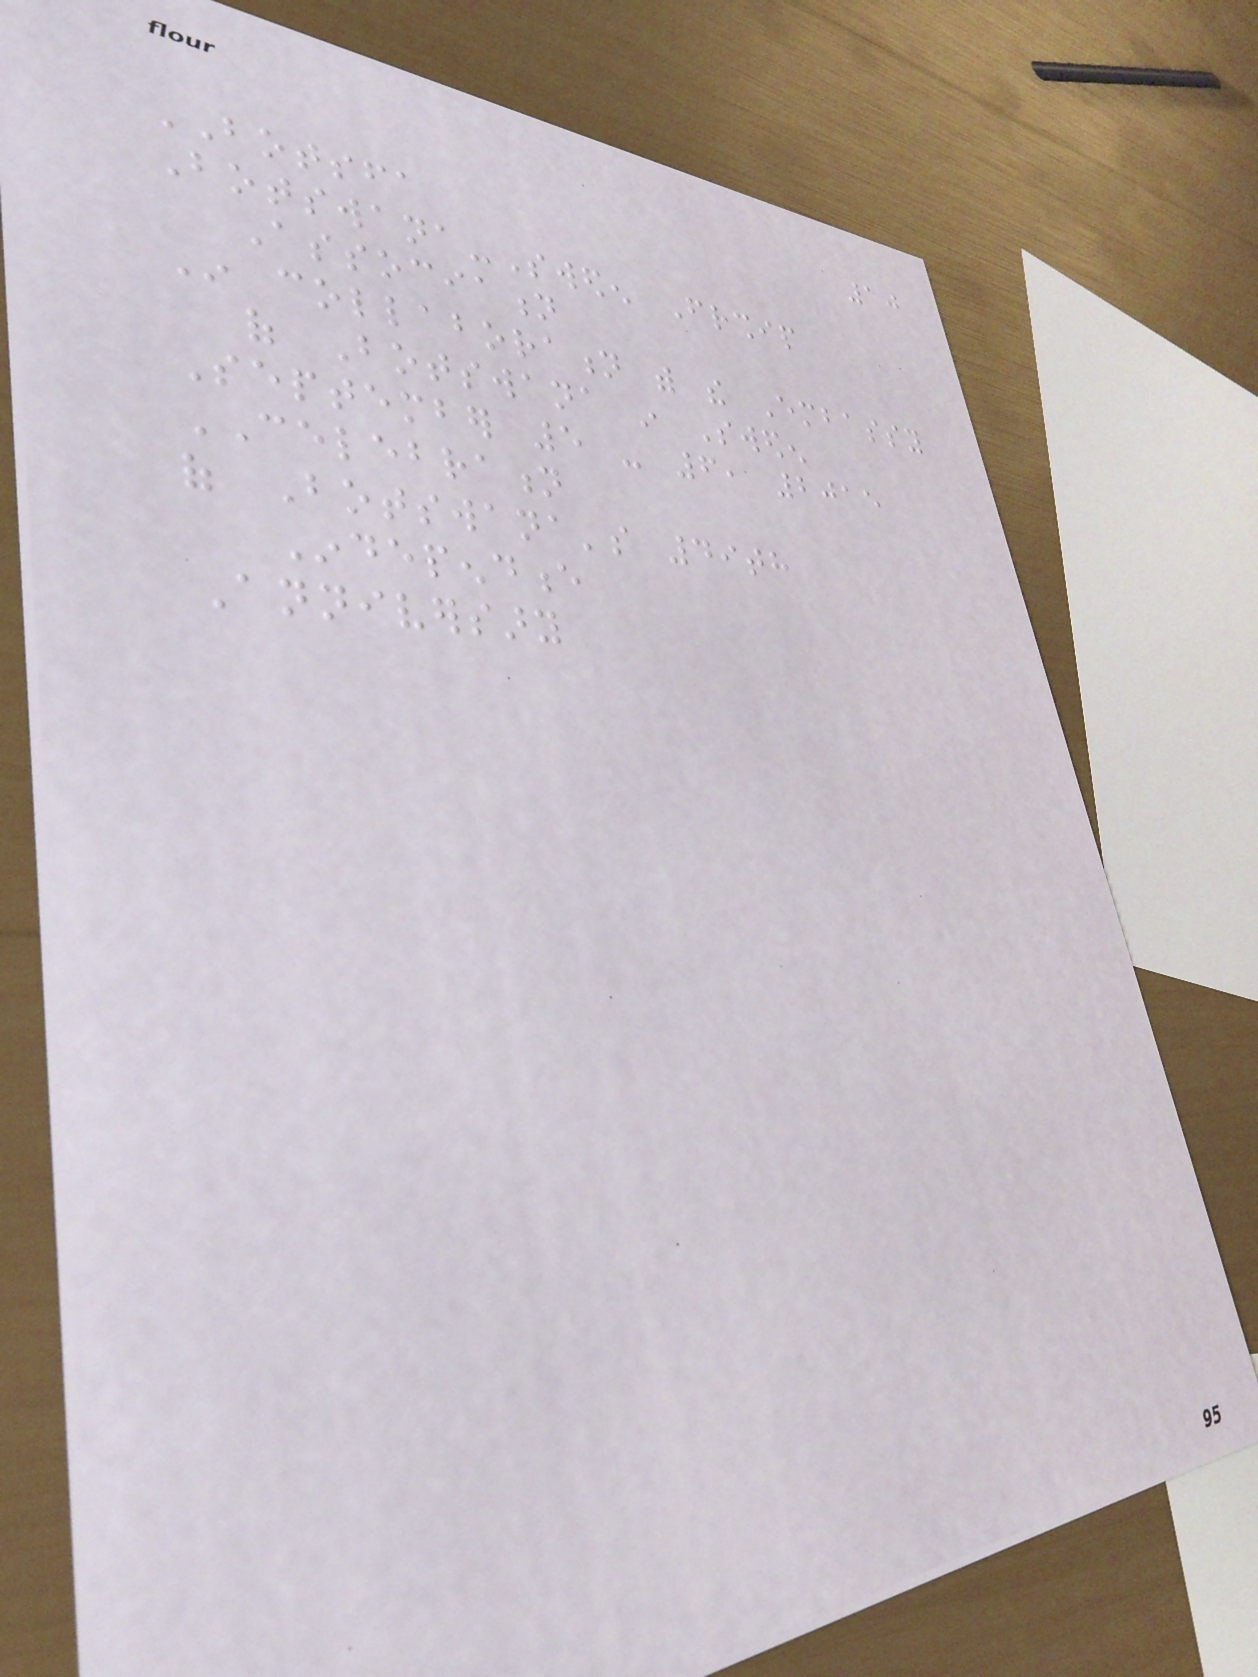10
BOTSFA
Botswana-Sweden Friendship
Association
In collaboration with the Embassy
of Botswana in Sweden
September 5 - 6, 2015
CELEBRATION
of Botswana's 49th
Independence
Anniversary
